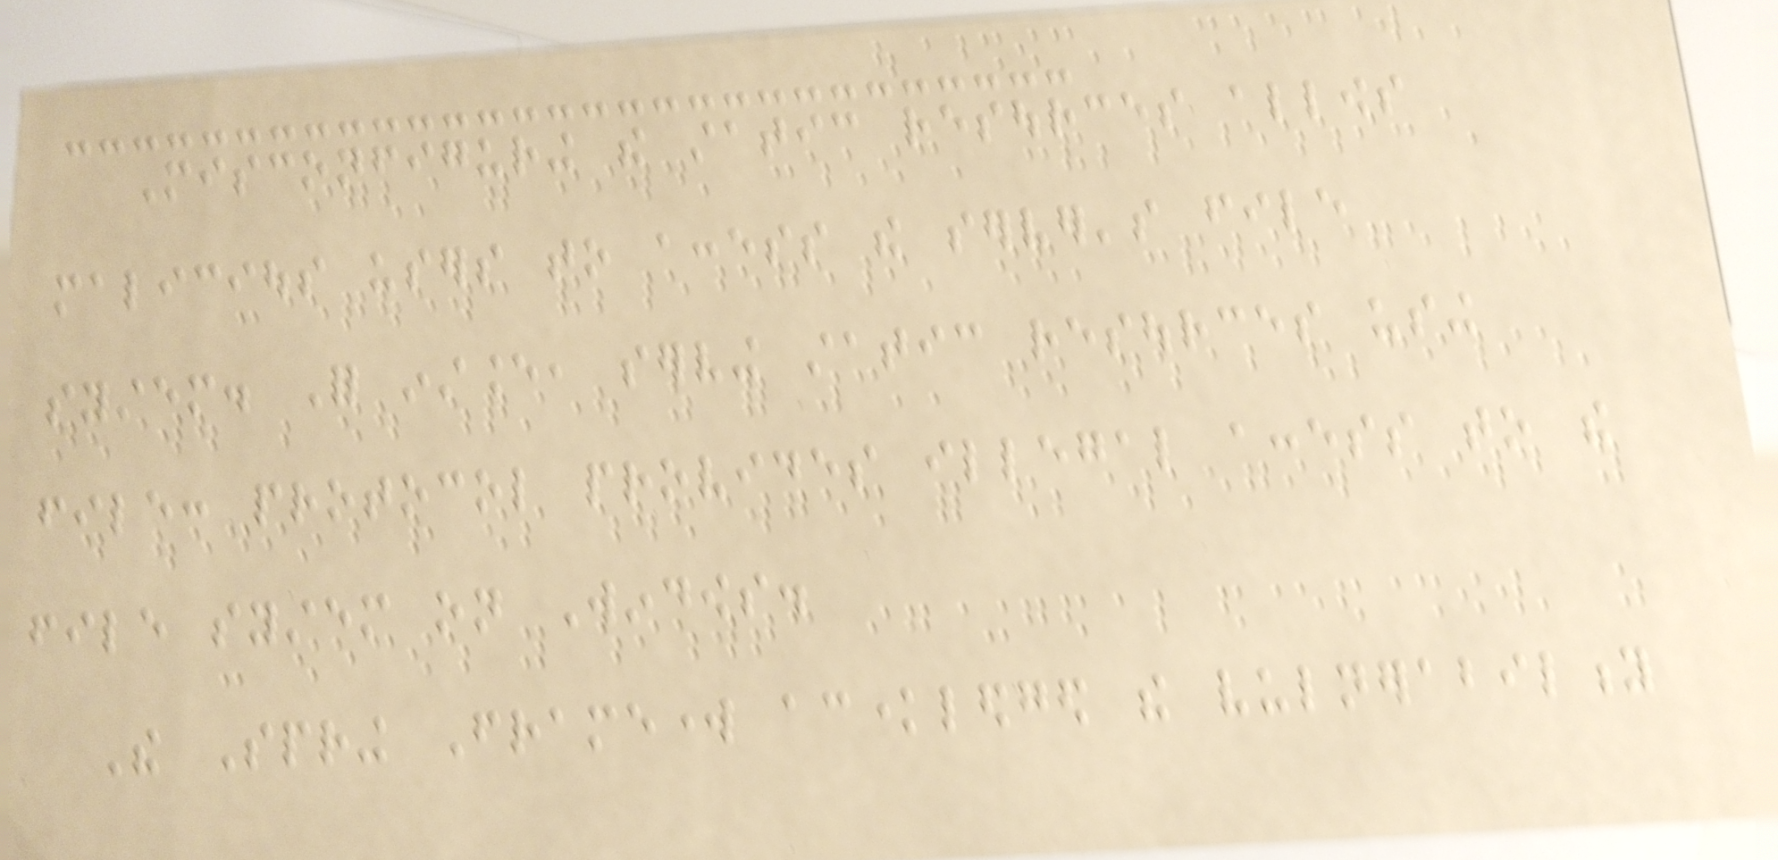Misconfiguring the static resources allows
malicious users to access the server's file
system. For instance, serving static resources using
file: protocol provides illegal access to the
file system on Windows.
The Spring Framework acknowledged the vulnerability
